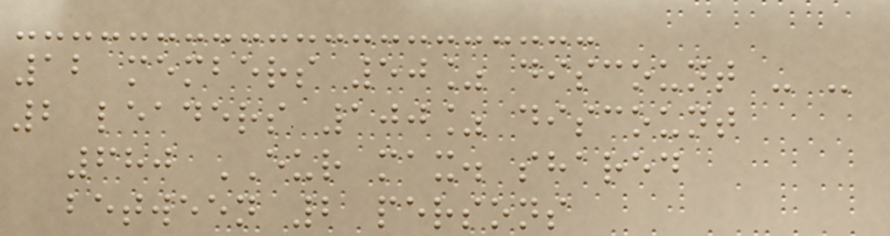12 members 50% discount - -
2 leaders 100% discount
680 EUR max. shared
between 2 persons
